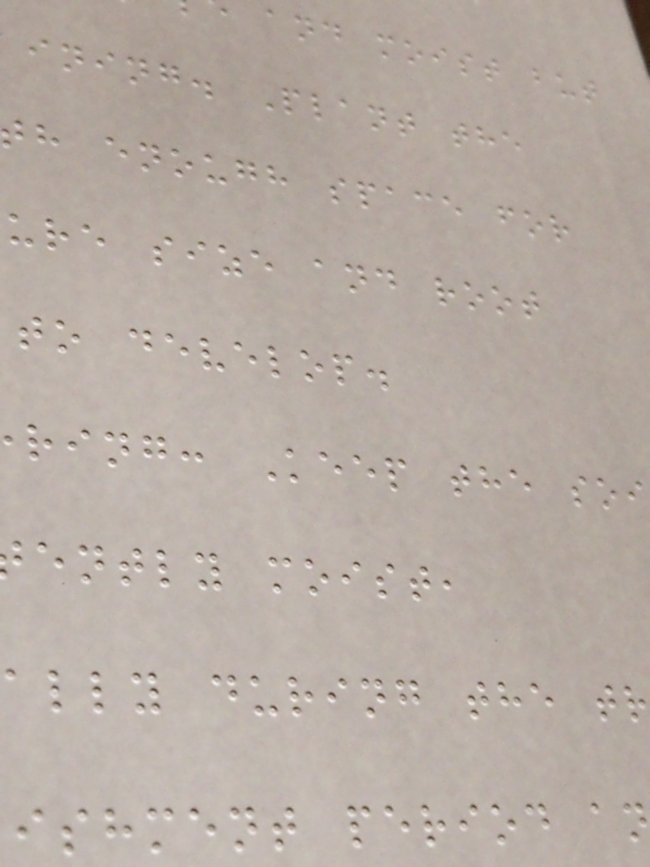and moist but
ining. Plant the
h enough space for
ure size and root
to develop.
ring: Keep the soi
ently moist,
ally during the t
ishment period a
